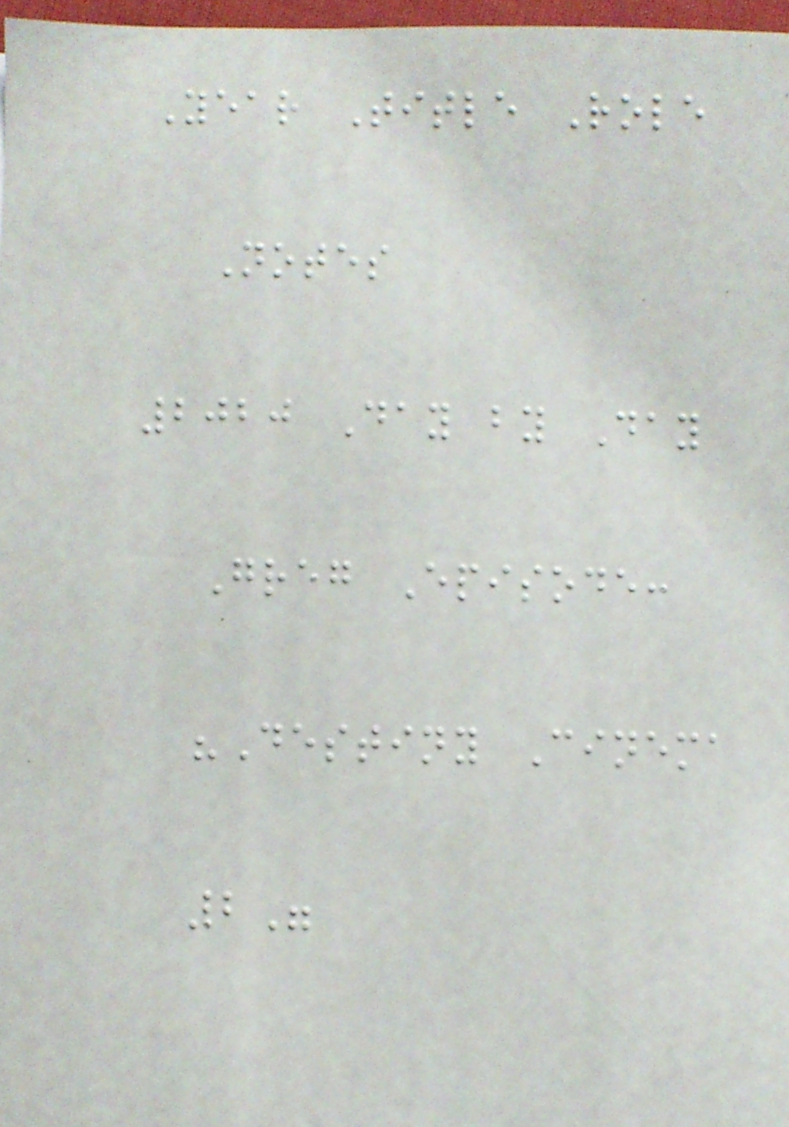Year Title Role
Notes
2020 Day by Day
Greg Episode:
"Destiny Cinema
2"
